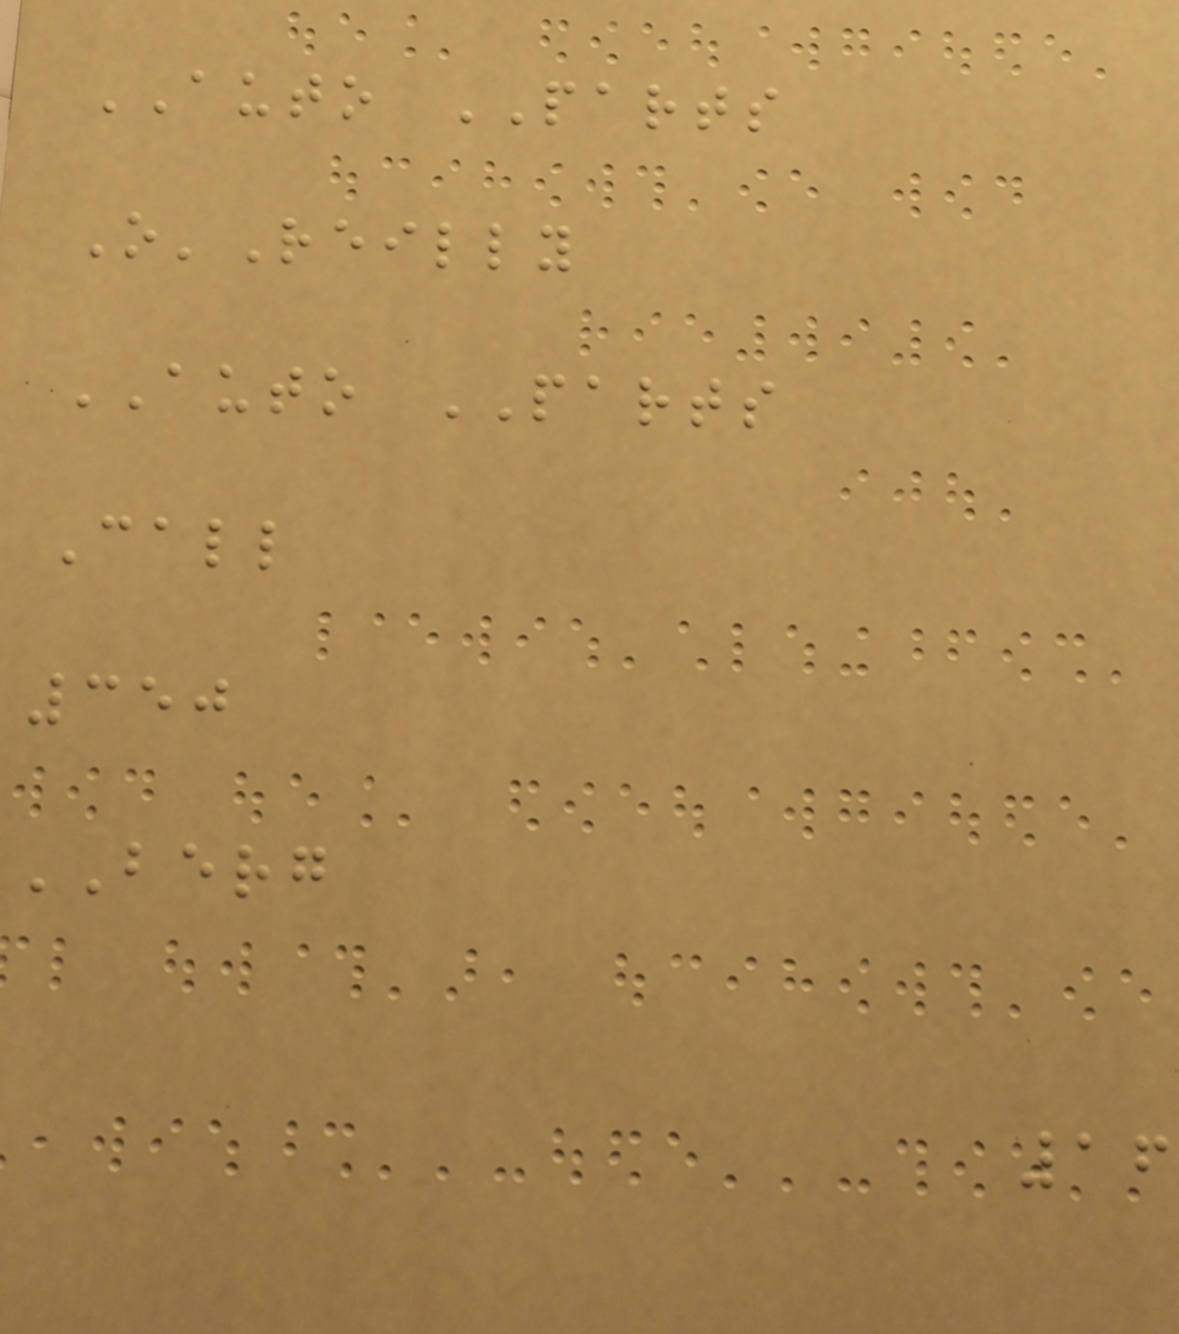AUTO PARTS
O'Reilly
AUTO PARTS
Call
350
BERG
16
